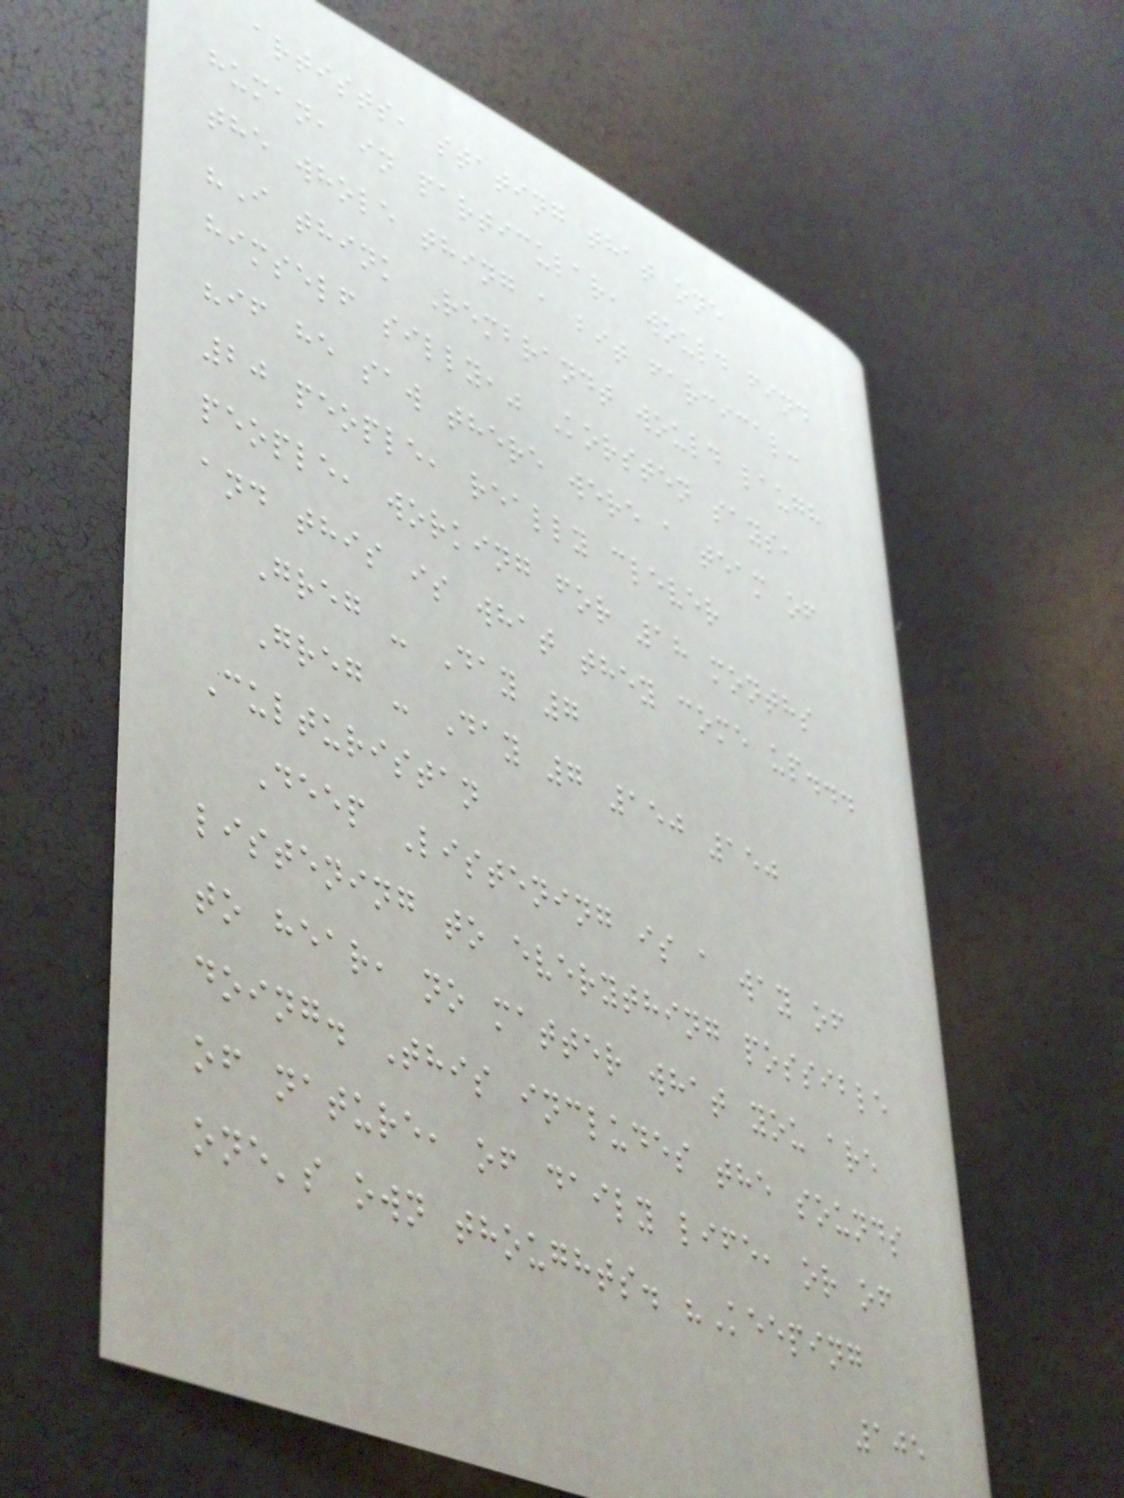artists, stating that one
human, in particular, would find
the whole thing a bit farcical:
"I think Rembrandt would laugh
himself silly," Korsten says,
"if he saw there were a team of
20 people, really clever
people, working for 18 months
and this is what they come up...
Greg - Day 7
Greg - Day 7 150 150
Culturistan
Deep Listening is a way of
listening to everything possible
to hear, no matter what you are
doing. This includes the sounds
of nature, of daily life, or of
one's own thoughts. "Keeping
105
